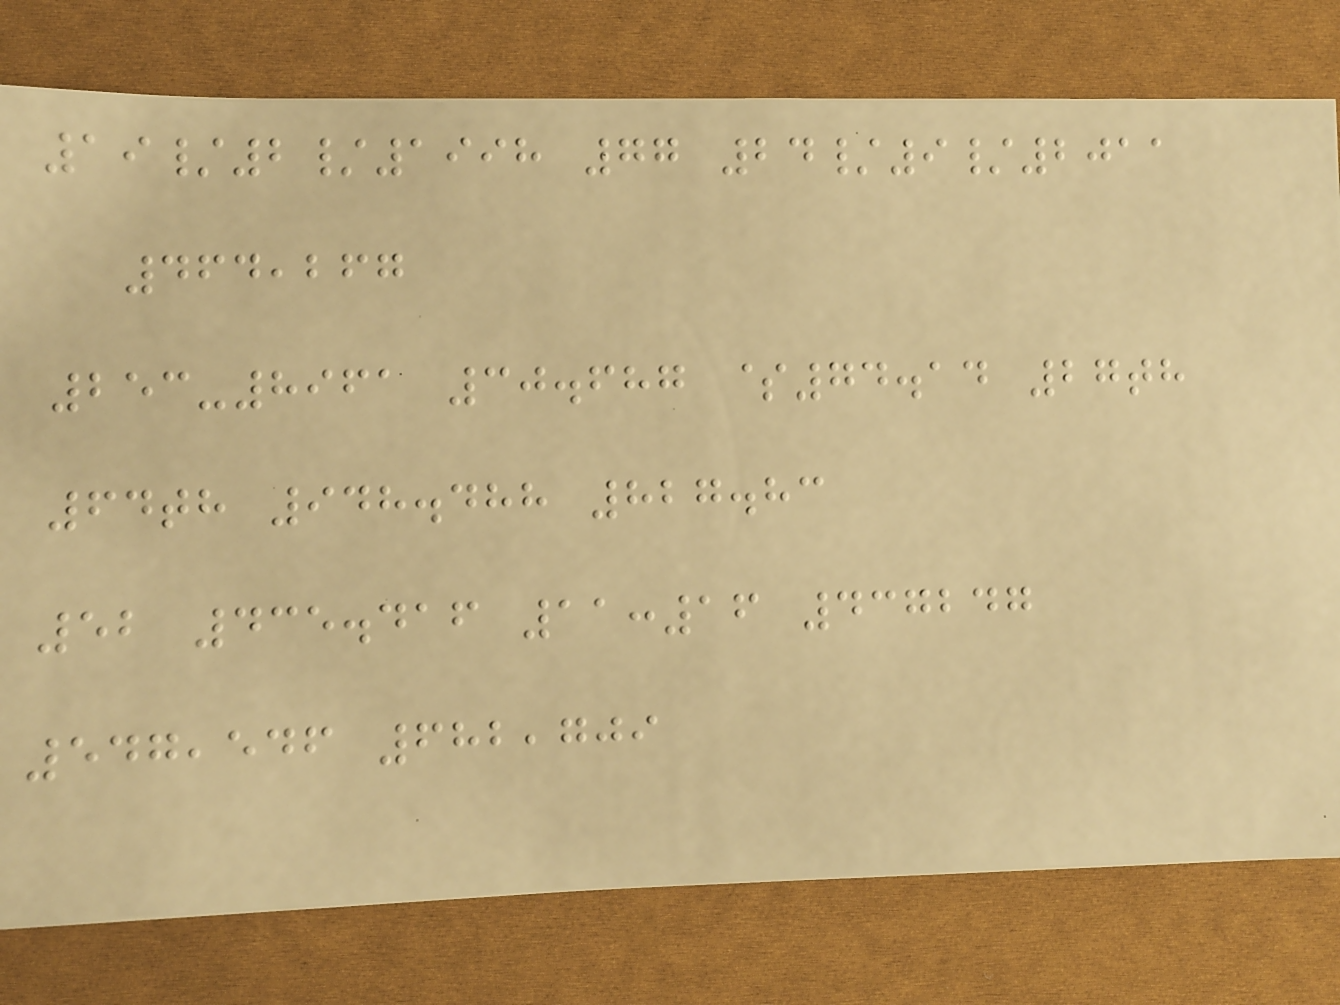19/2/1998 77 24/9/2011
464,267
253-8961 30.687 $74.14 27th
64th 948.488 827.83
52 435.416 11:16 437247
547,546 682,709
